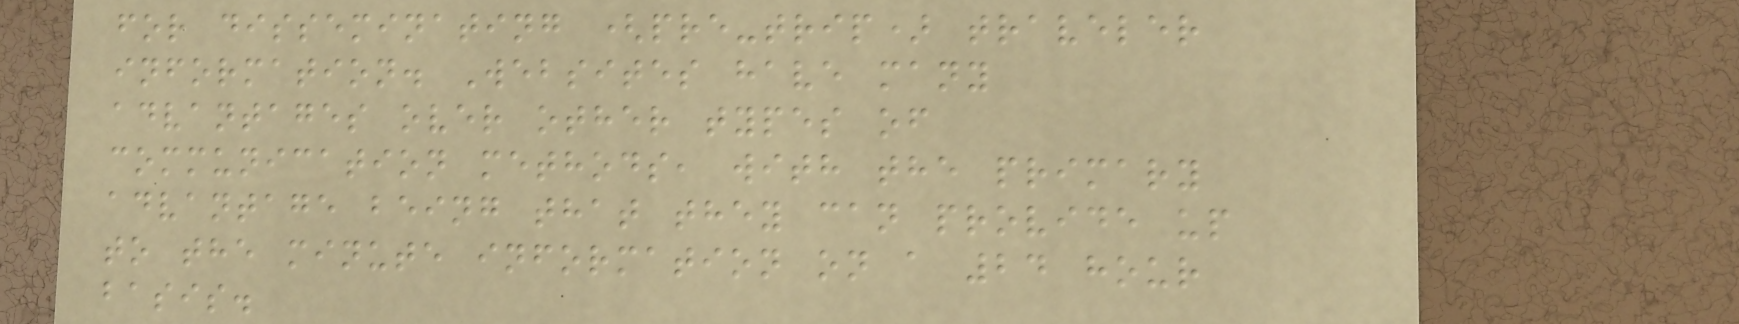for disseminating (pre-trip) traveler
information. Websites have many
advantages over other types of
communication methods, with the primary
advantage being that they can provide up
to the minute information on a 24 hour
basis.
